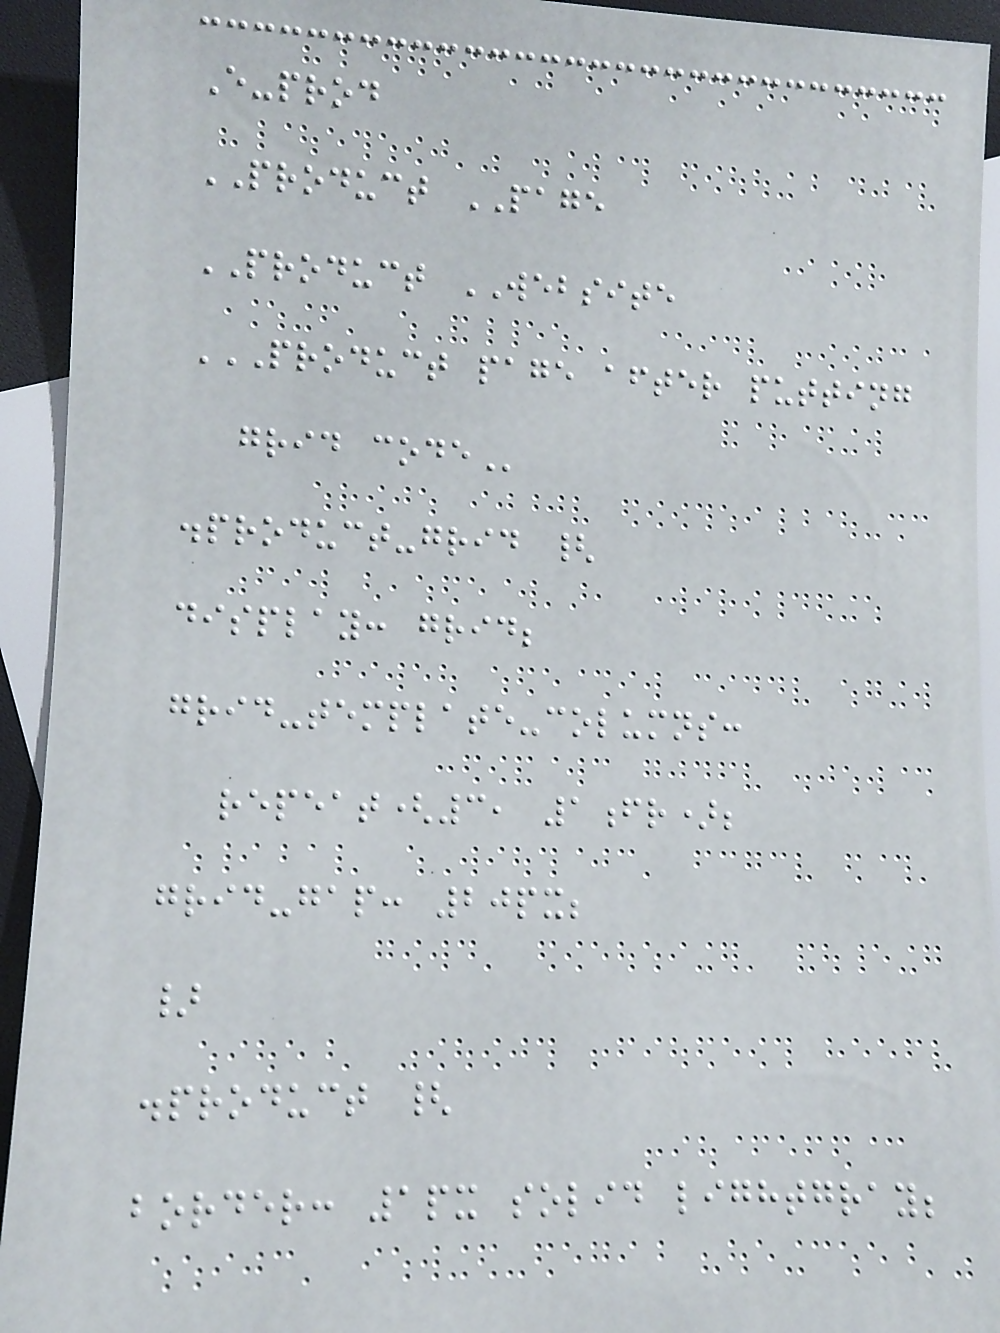E-prod
PRODUCT PAGE
PRODUCT WEBSITE
PRODUCT PAGE AFTER PUTTING
GRID CODE
.product-grid {
display: grid;
grid-template-columns:
repeat(3, 1fr);
grid-gap: 20px;
}
.product {
border: 1px solid lightgray;
